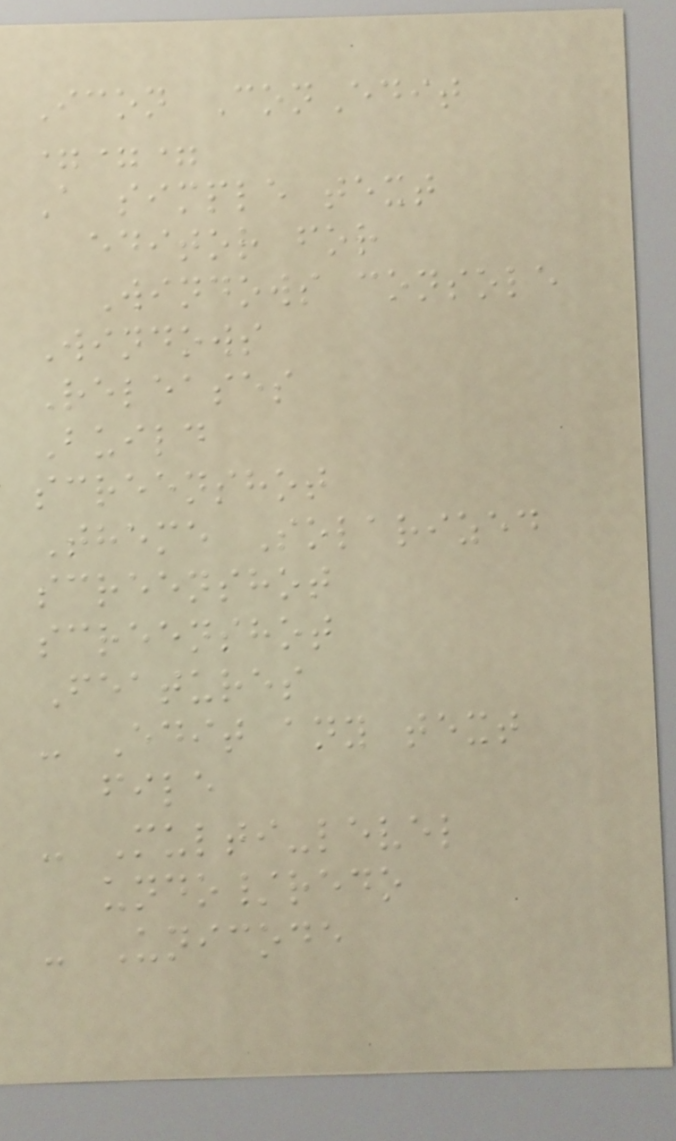Icon ConEdit
===
A simple text
editor for
Windows console
Windows
Releases
Build
screenshot
Theme Solarized
screenshot
screenshot
Features
- Edit any text
file
- Multi-level
undo/redo
- Unicode
